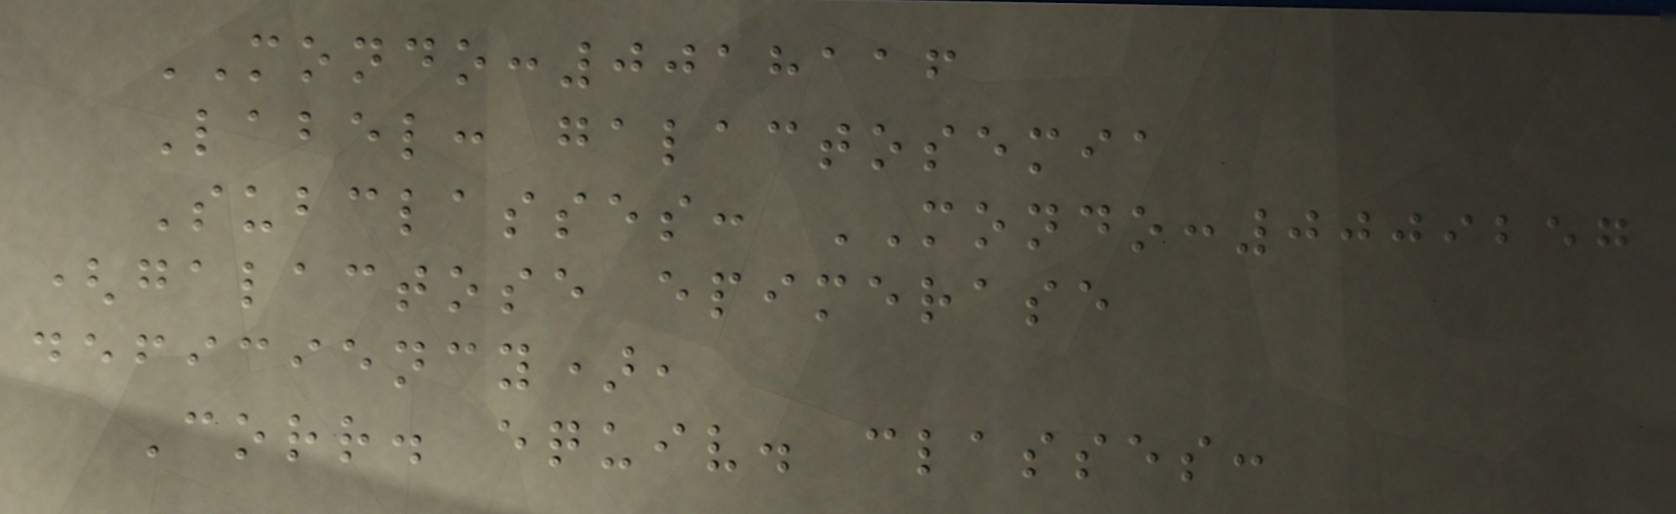MONDO:0018116
Label: galactosemia
Subclasses: MONDO:0009257
(galactose epimerase
deficiency),
Corr. equiv. classes:
